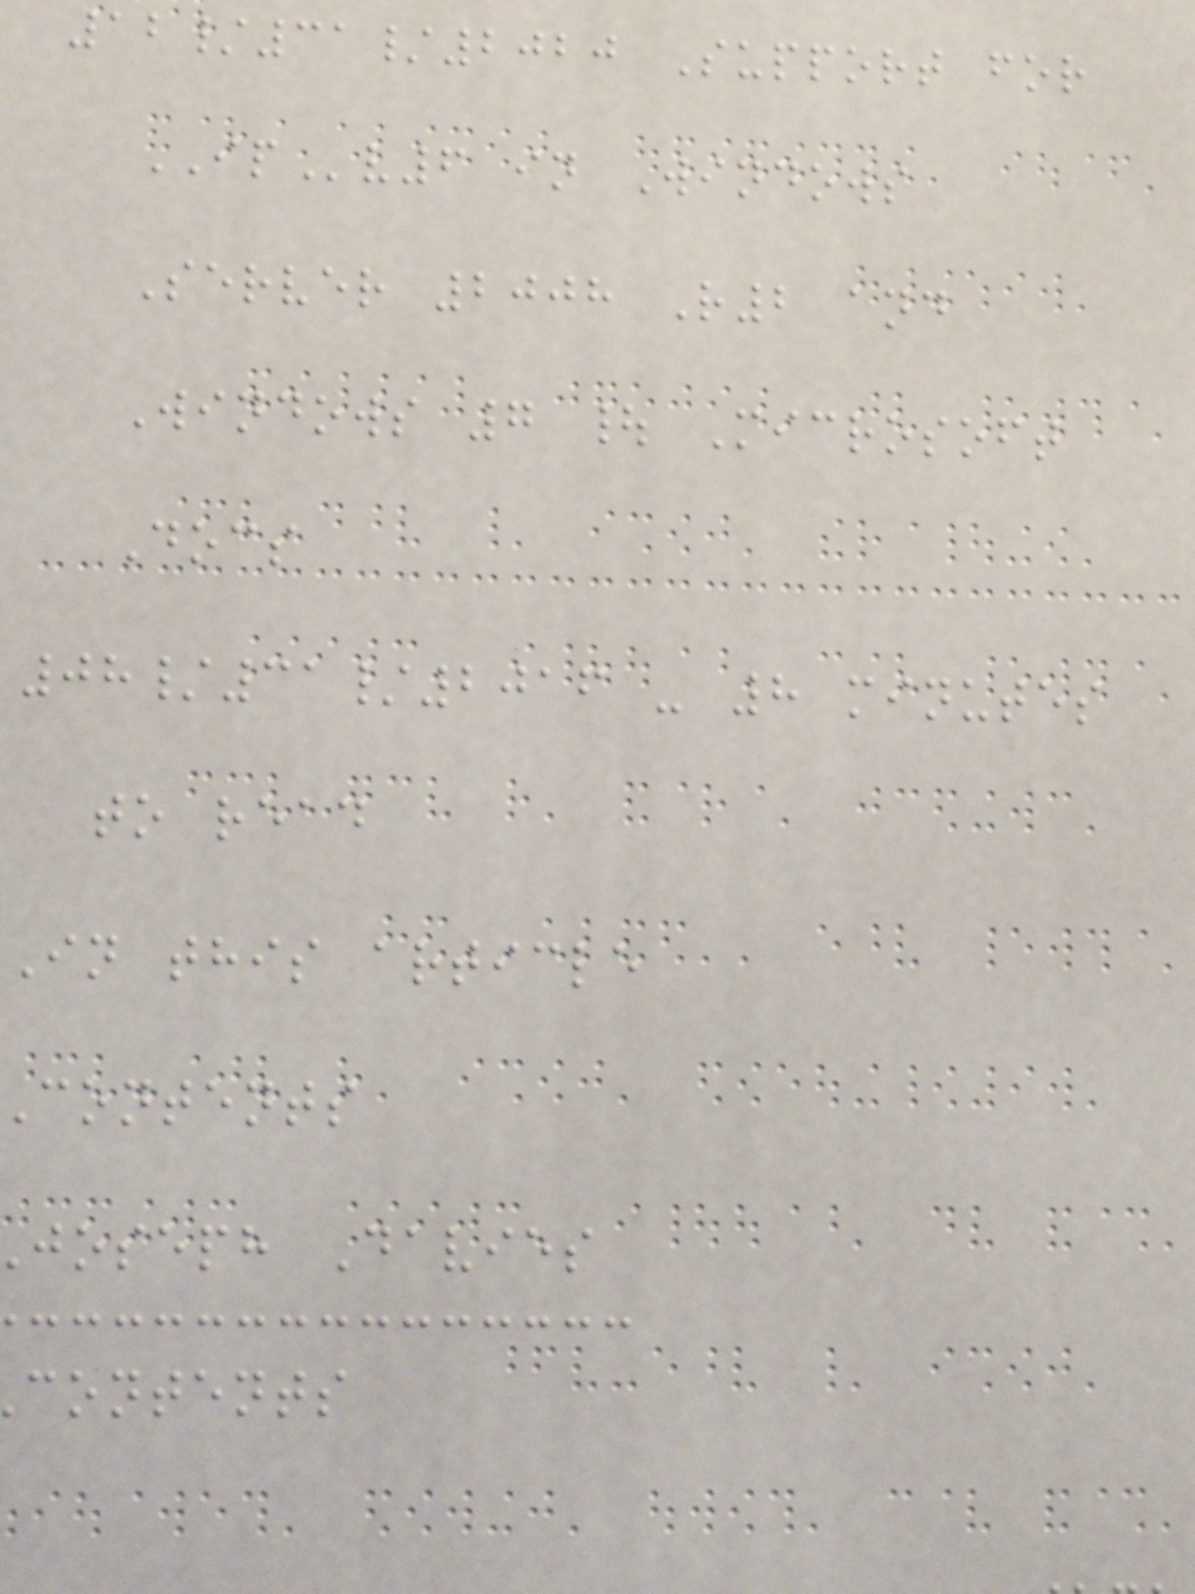12/31/2020 Support for
IPv6 in Windows
Server 2008 R2 and
Windows 7 | Microsoft
Docs
08/31/2016 - 8 minutes
to read
In this article
contents
joseph Davies
contents
